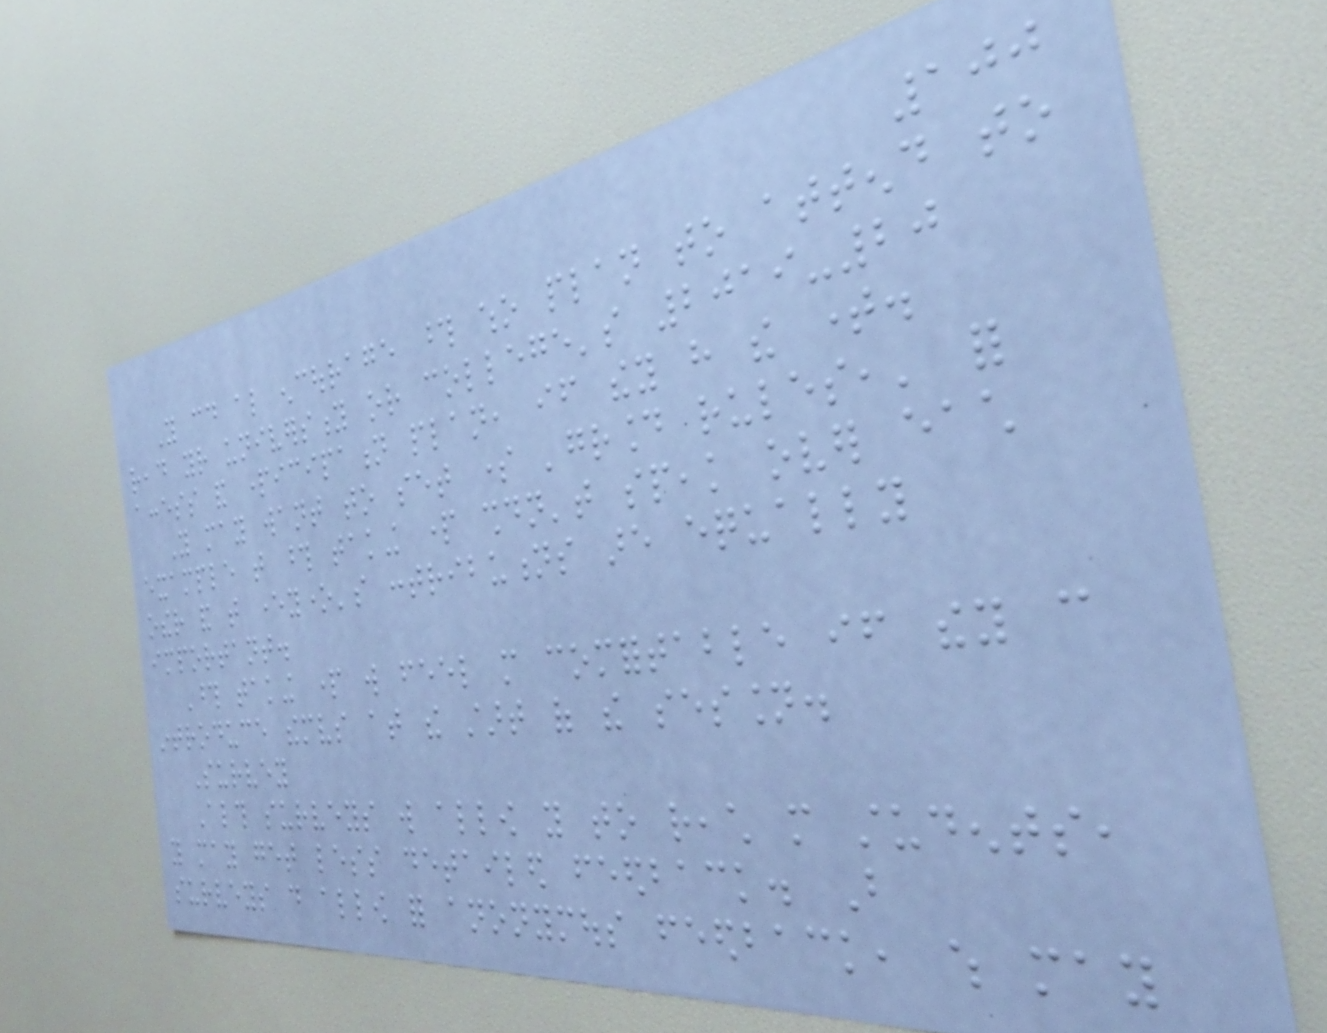100
You could also encourage those who plan to attend to
read your university or college's 2019-20
access and participation plan, if they have the time.
You may want to set some 'ground rules,' for
example that those taking part shouldn't speak over each
other and that everyone's contributions are equally
important.
Those taking part will feel more comfortable if they can
introduce themselves at the start of the session.
Survey
Although surveys will allow you to reach more students,
you may get less detailed feedback. But
surveys do allow for anonymous feedback, which may
